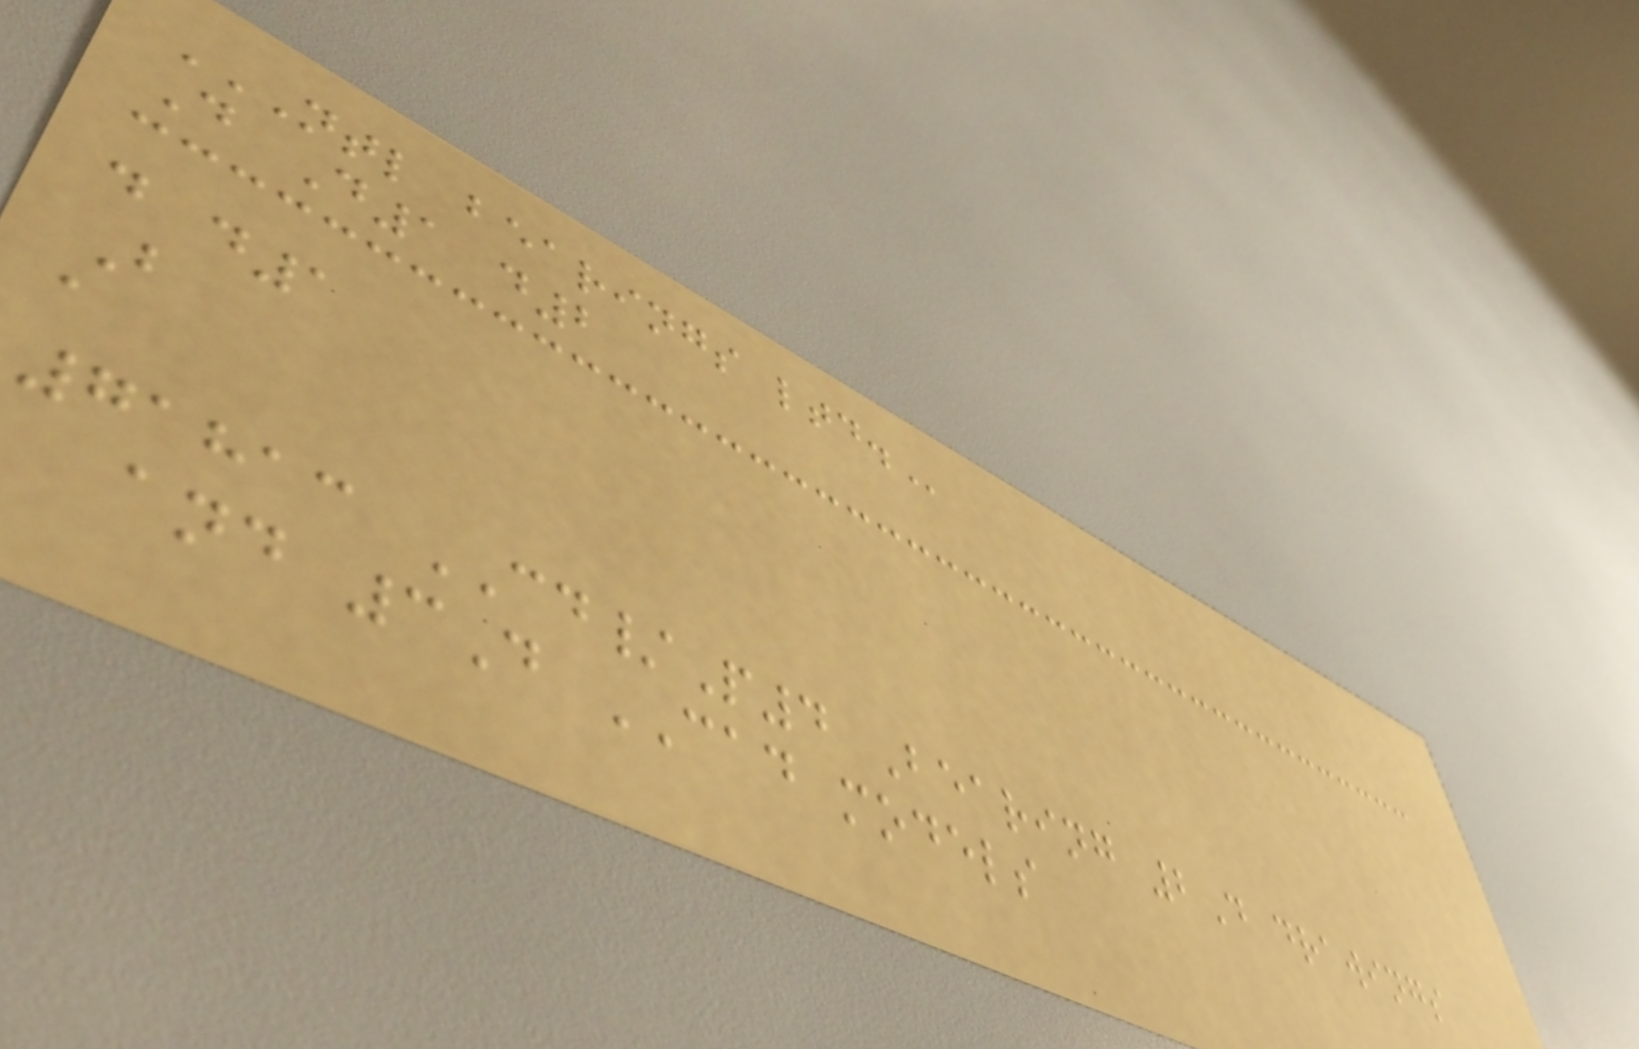NTL BEARINGS LTD.
D D1 d2
d d1
B
a
71813 CD/P4 Bearing 2D drawings
and 3D CAD models
